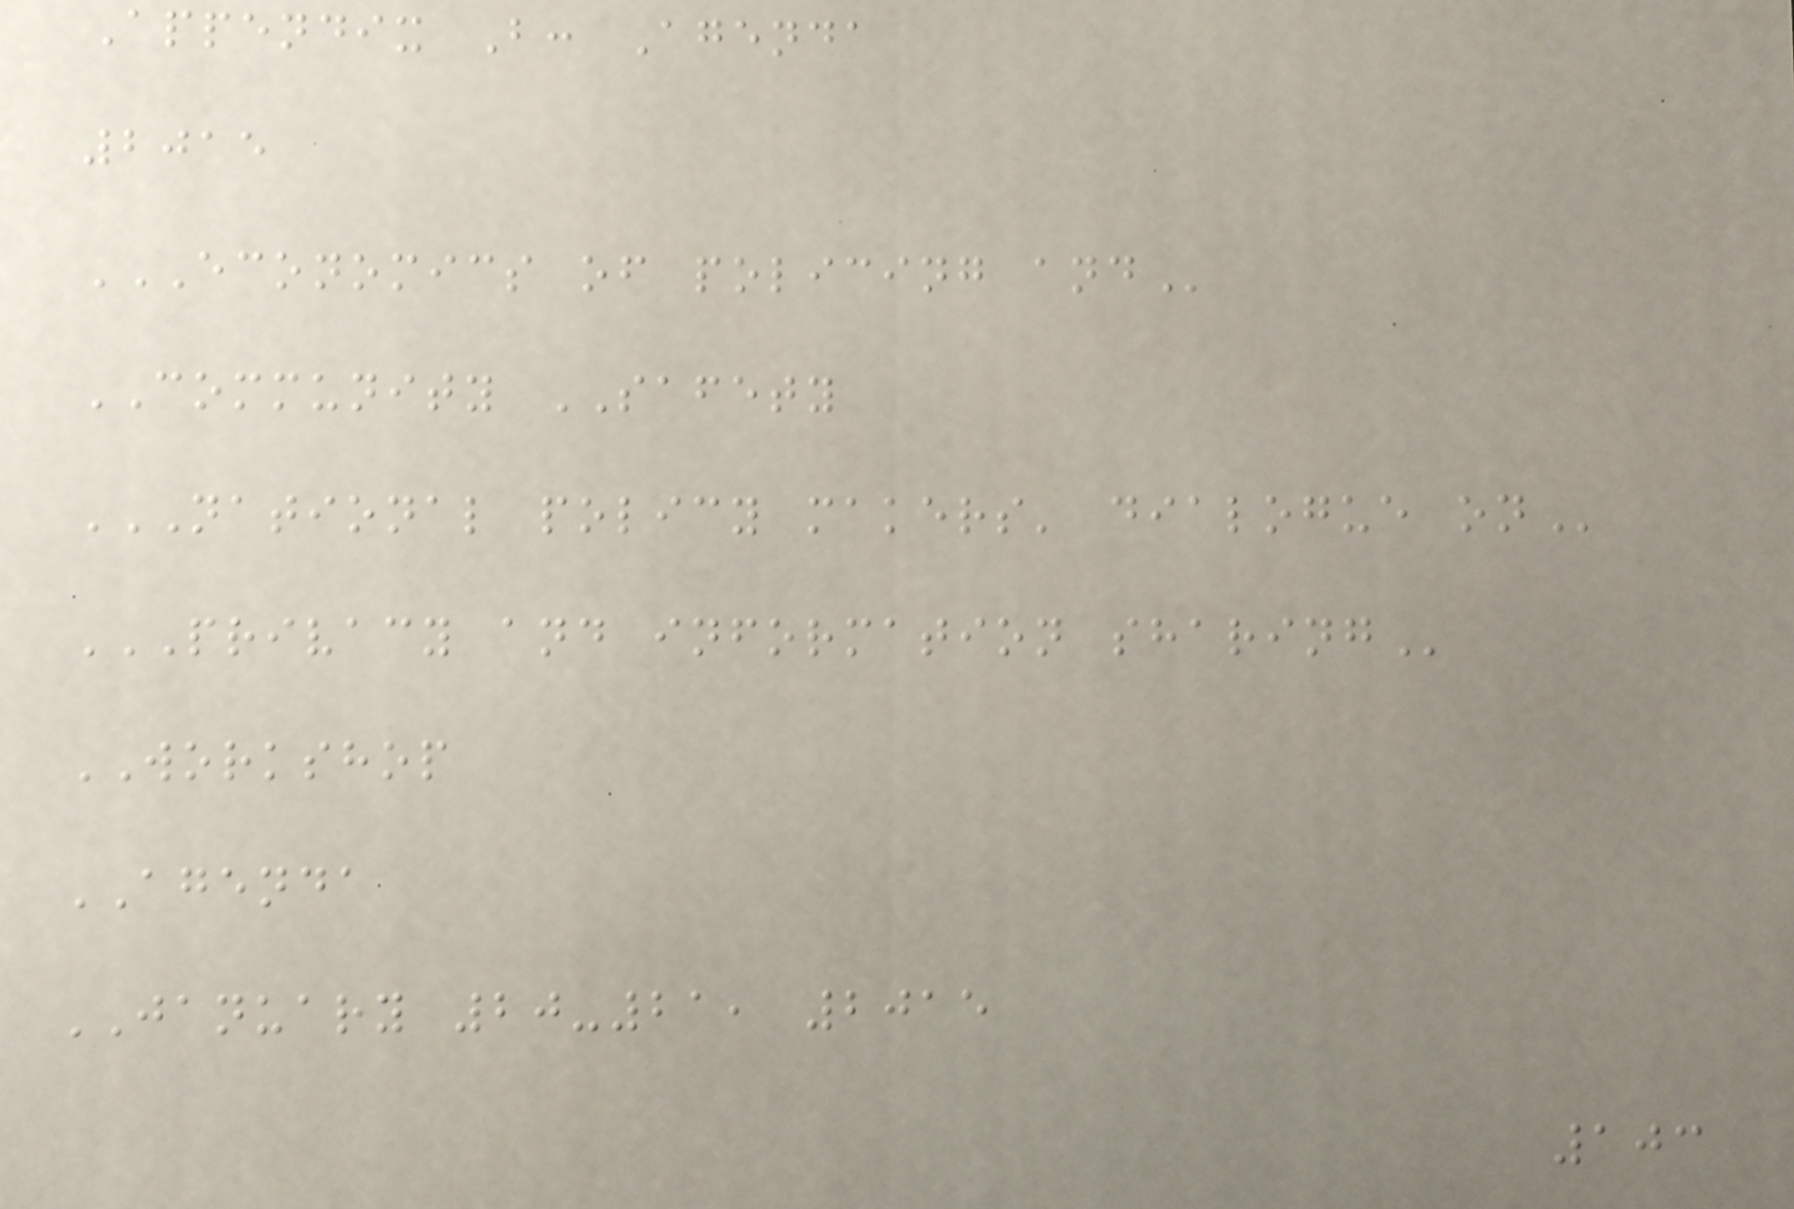Appendix B: Agenda
2015
ECONOMICS OF POLICING AND
COMMUNITY SAFETY
NATIONAL POLICY MAKERS' DIALOGUE ON
PRIVACY AND INFORMATION SHARING
WORKSHOP
AGENDA
JANUARY 20-21, 2015
103
